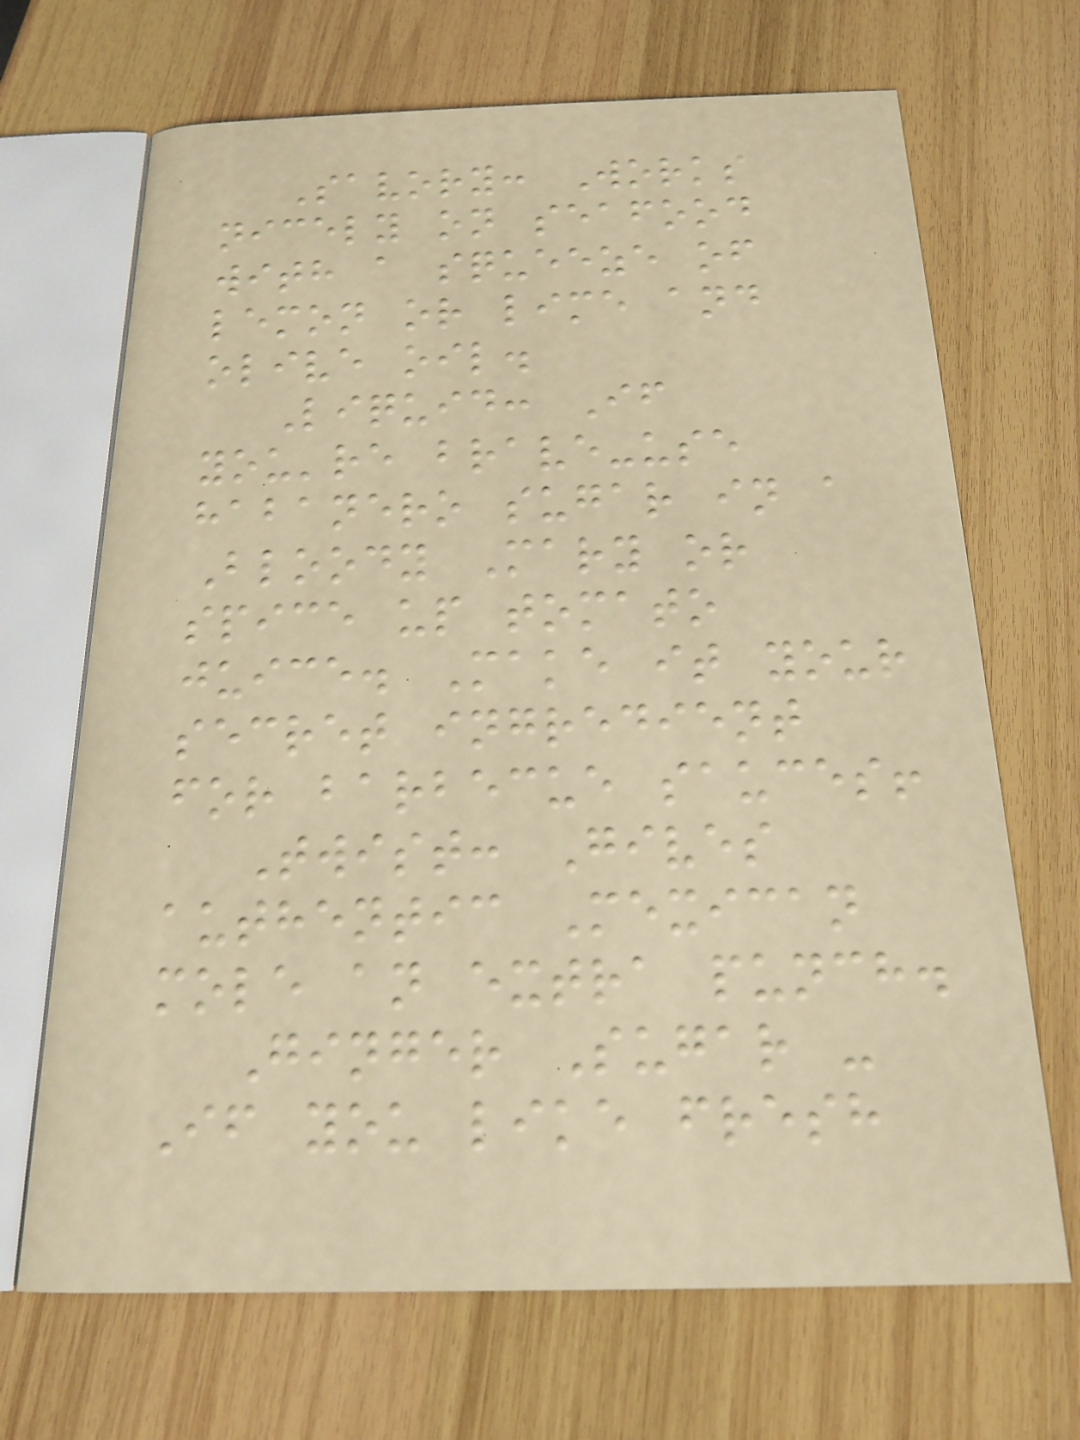Savory: Works
nicely on seafood
with a squeeze of
lemon or lime and
olive oil.
Liquid: If
you're brave-use
habanero sugar in a
Bloody Mary or
spice up tomato
juice. Make it your
secret ingredient
for barbecue sauces!
Twist: Gives
authentic Mexican
mole an extra punch.
Ginger Sugar -
If you like fresh
